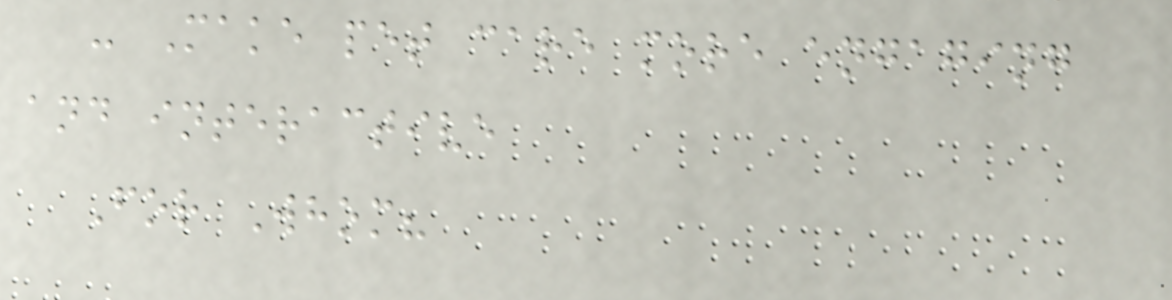- Make pet care more engaging
and interactive
For Whom?
